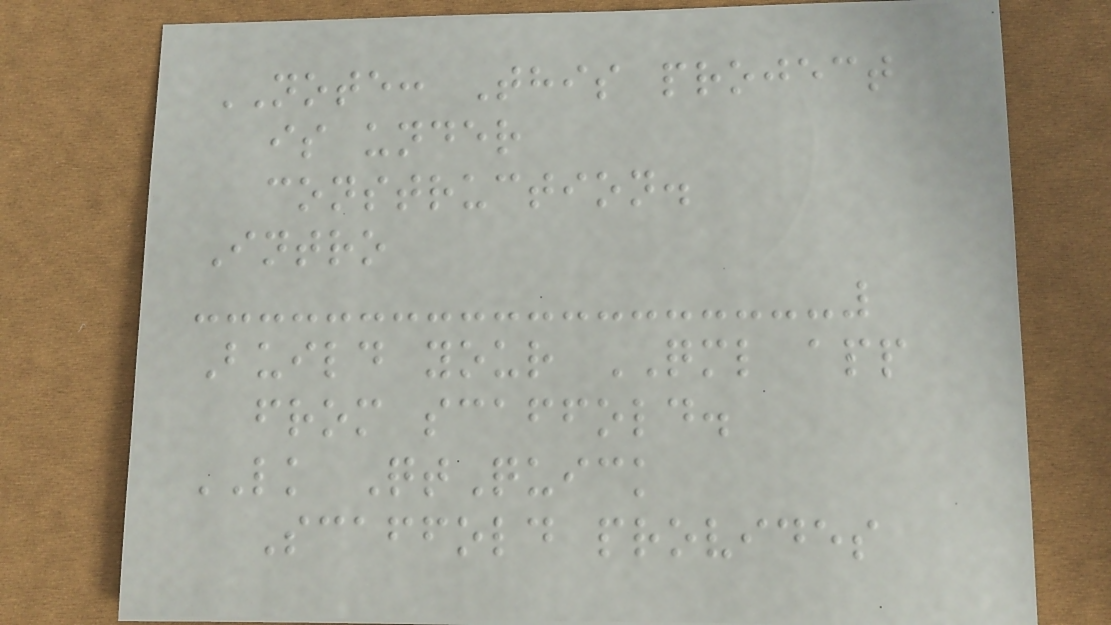NOTE: This project
is under
construction.
Intro
Build your QML app
from scaffold.
LK QtQuick
Scaffold provides
